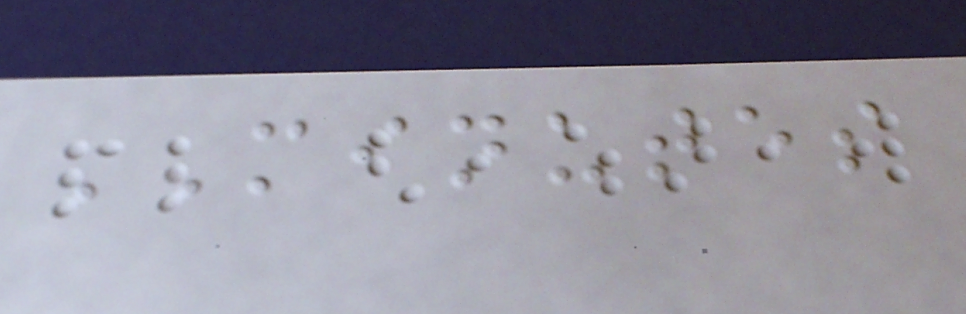MINUTES
